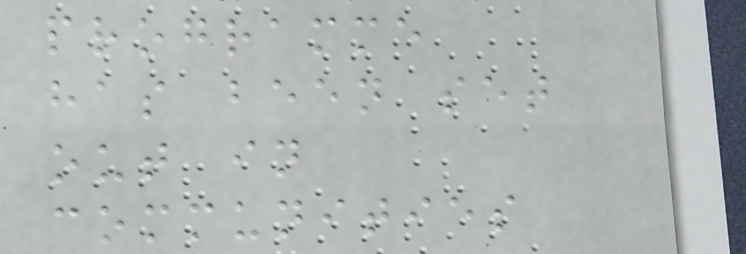programme
has been set
out in
communities
